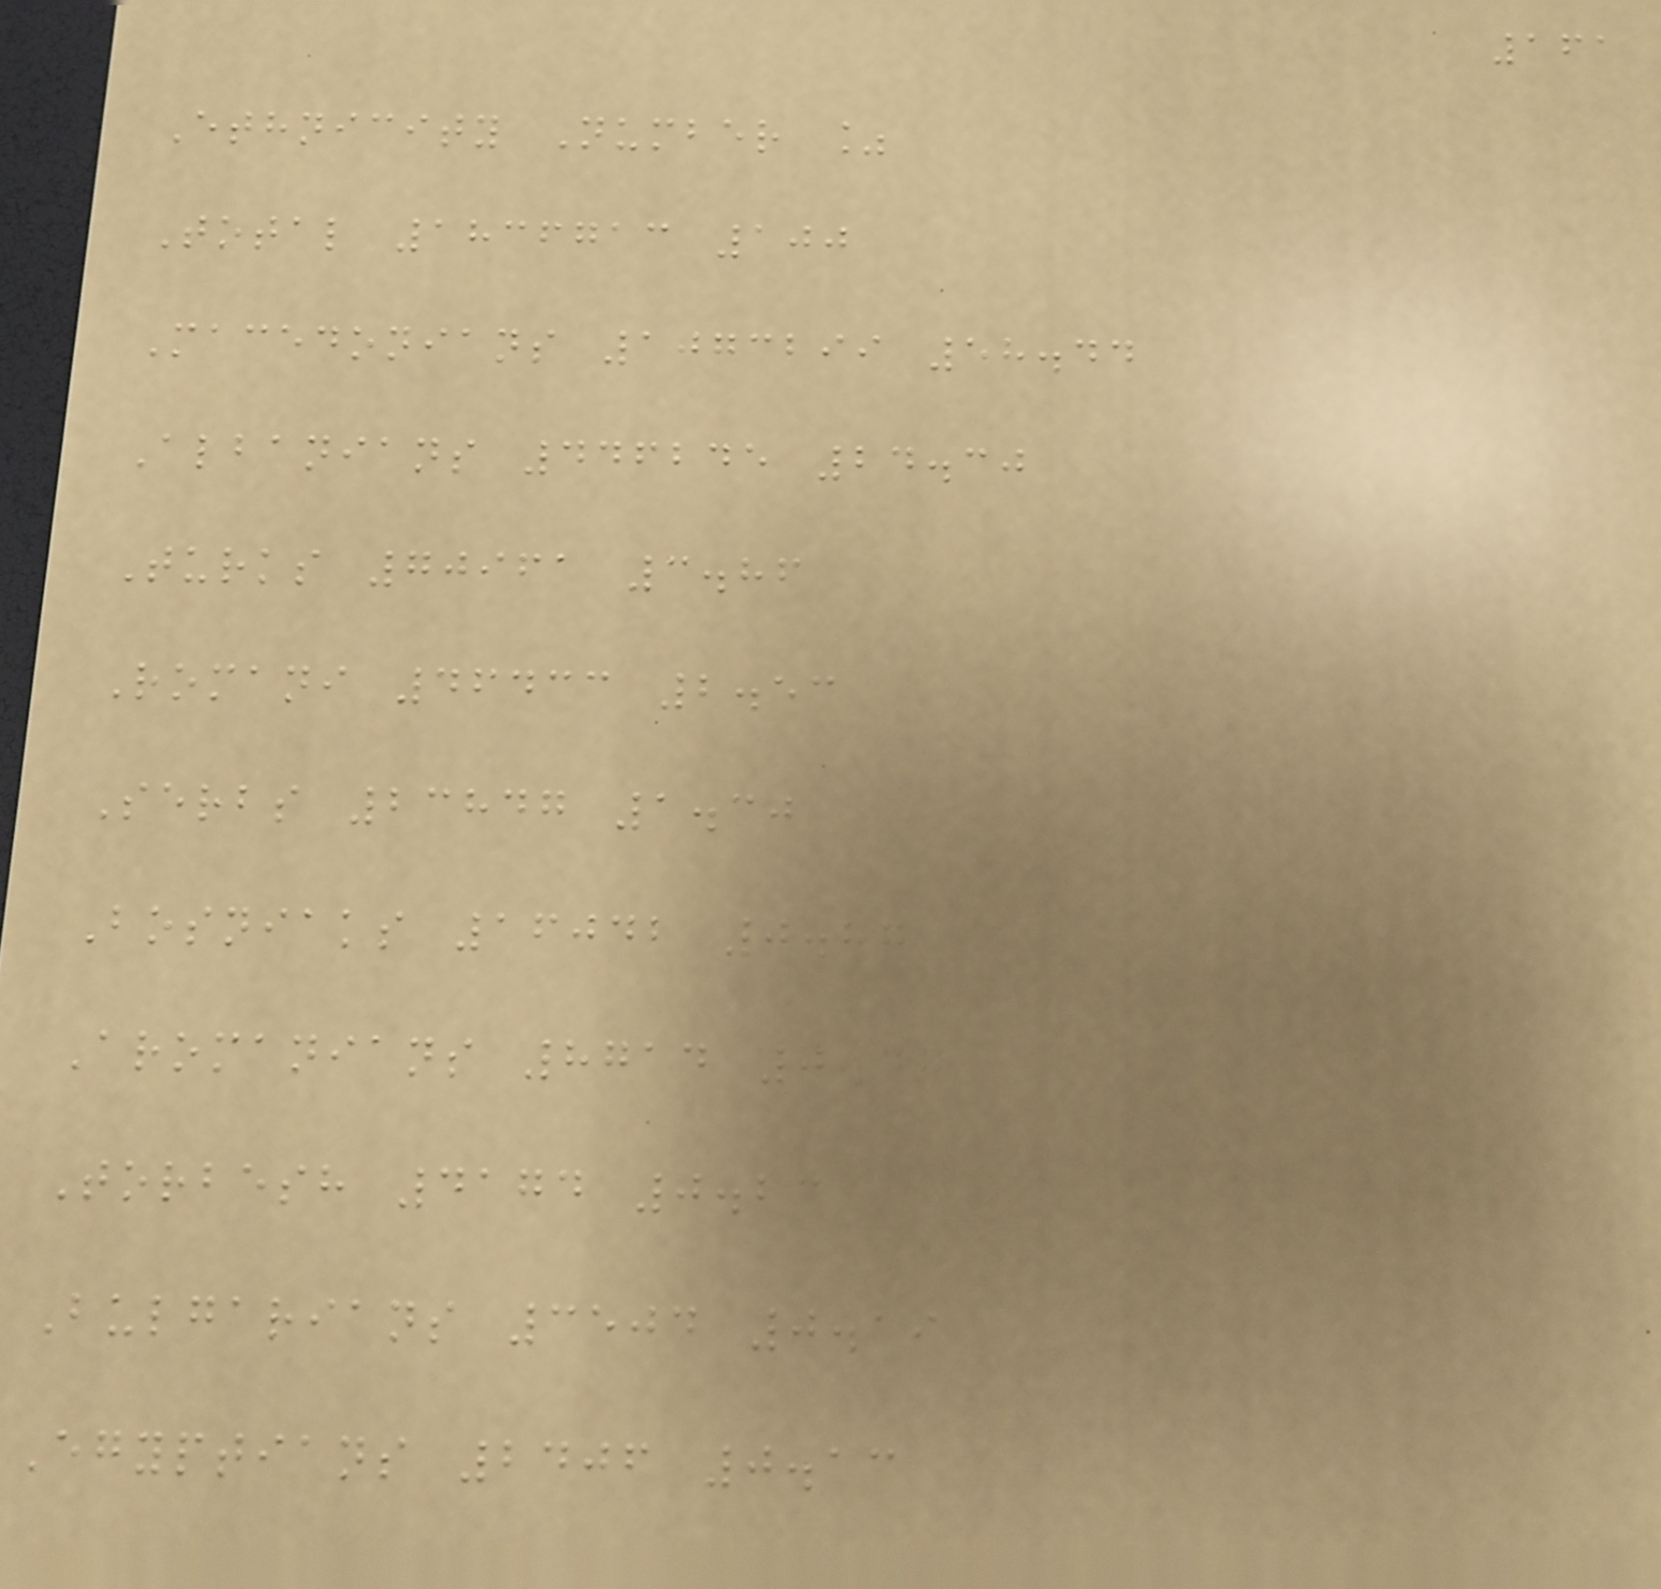161
Ethnicity Number %
Total 1836713 100
Macedonians 1073299 58.44
Albanians 446245 24.30
Turks 70961 3.86
Romani 46433 2.53
Serbs 23847 1.30
Bosniaks 16042 0.87
Aromanians 8714 0.47
Torbesh 4174 0.23
Bulgarians 3504 0.19
Egyptians 2406 0.13
